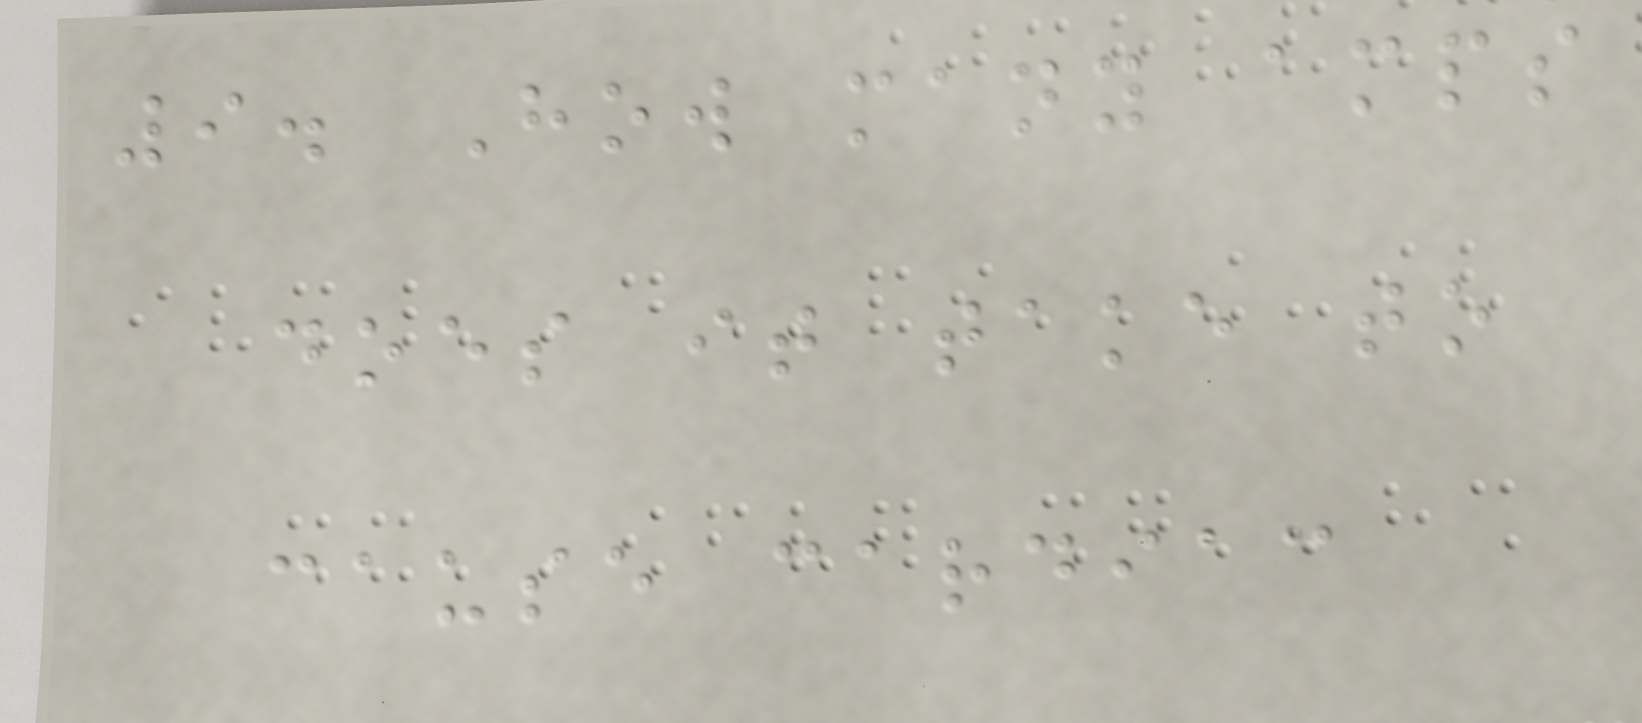9. How many amps
does it take to
cause cardiac
